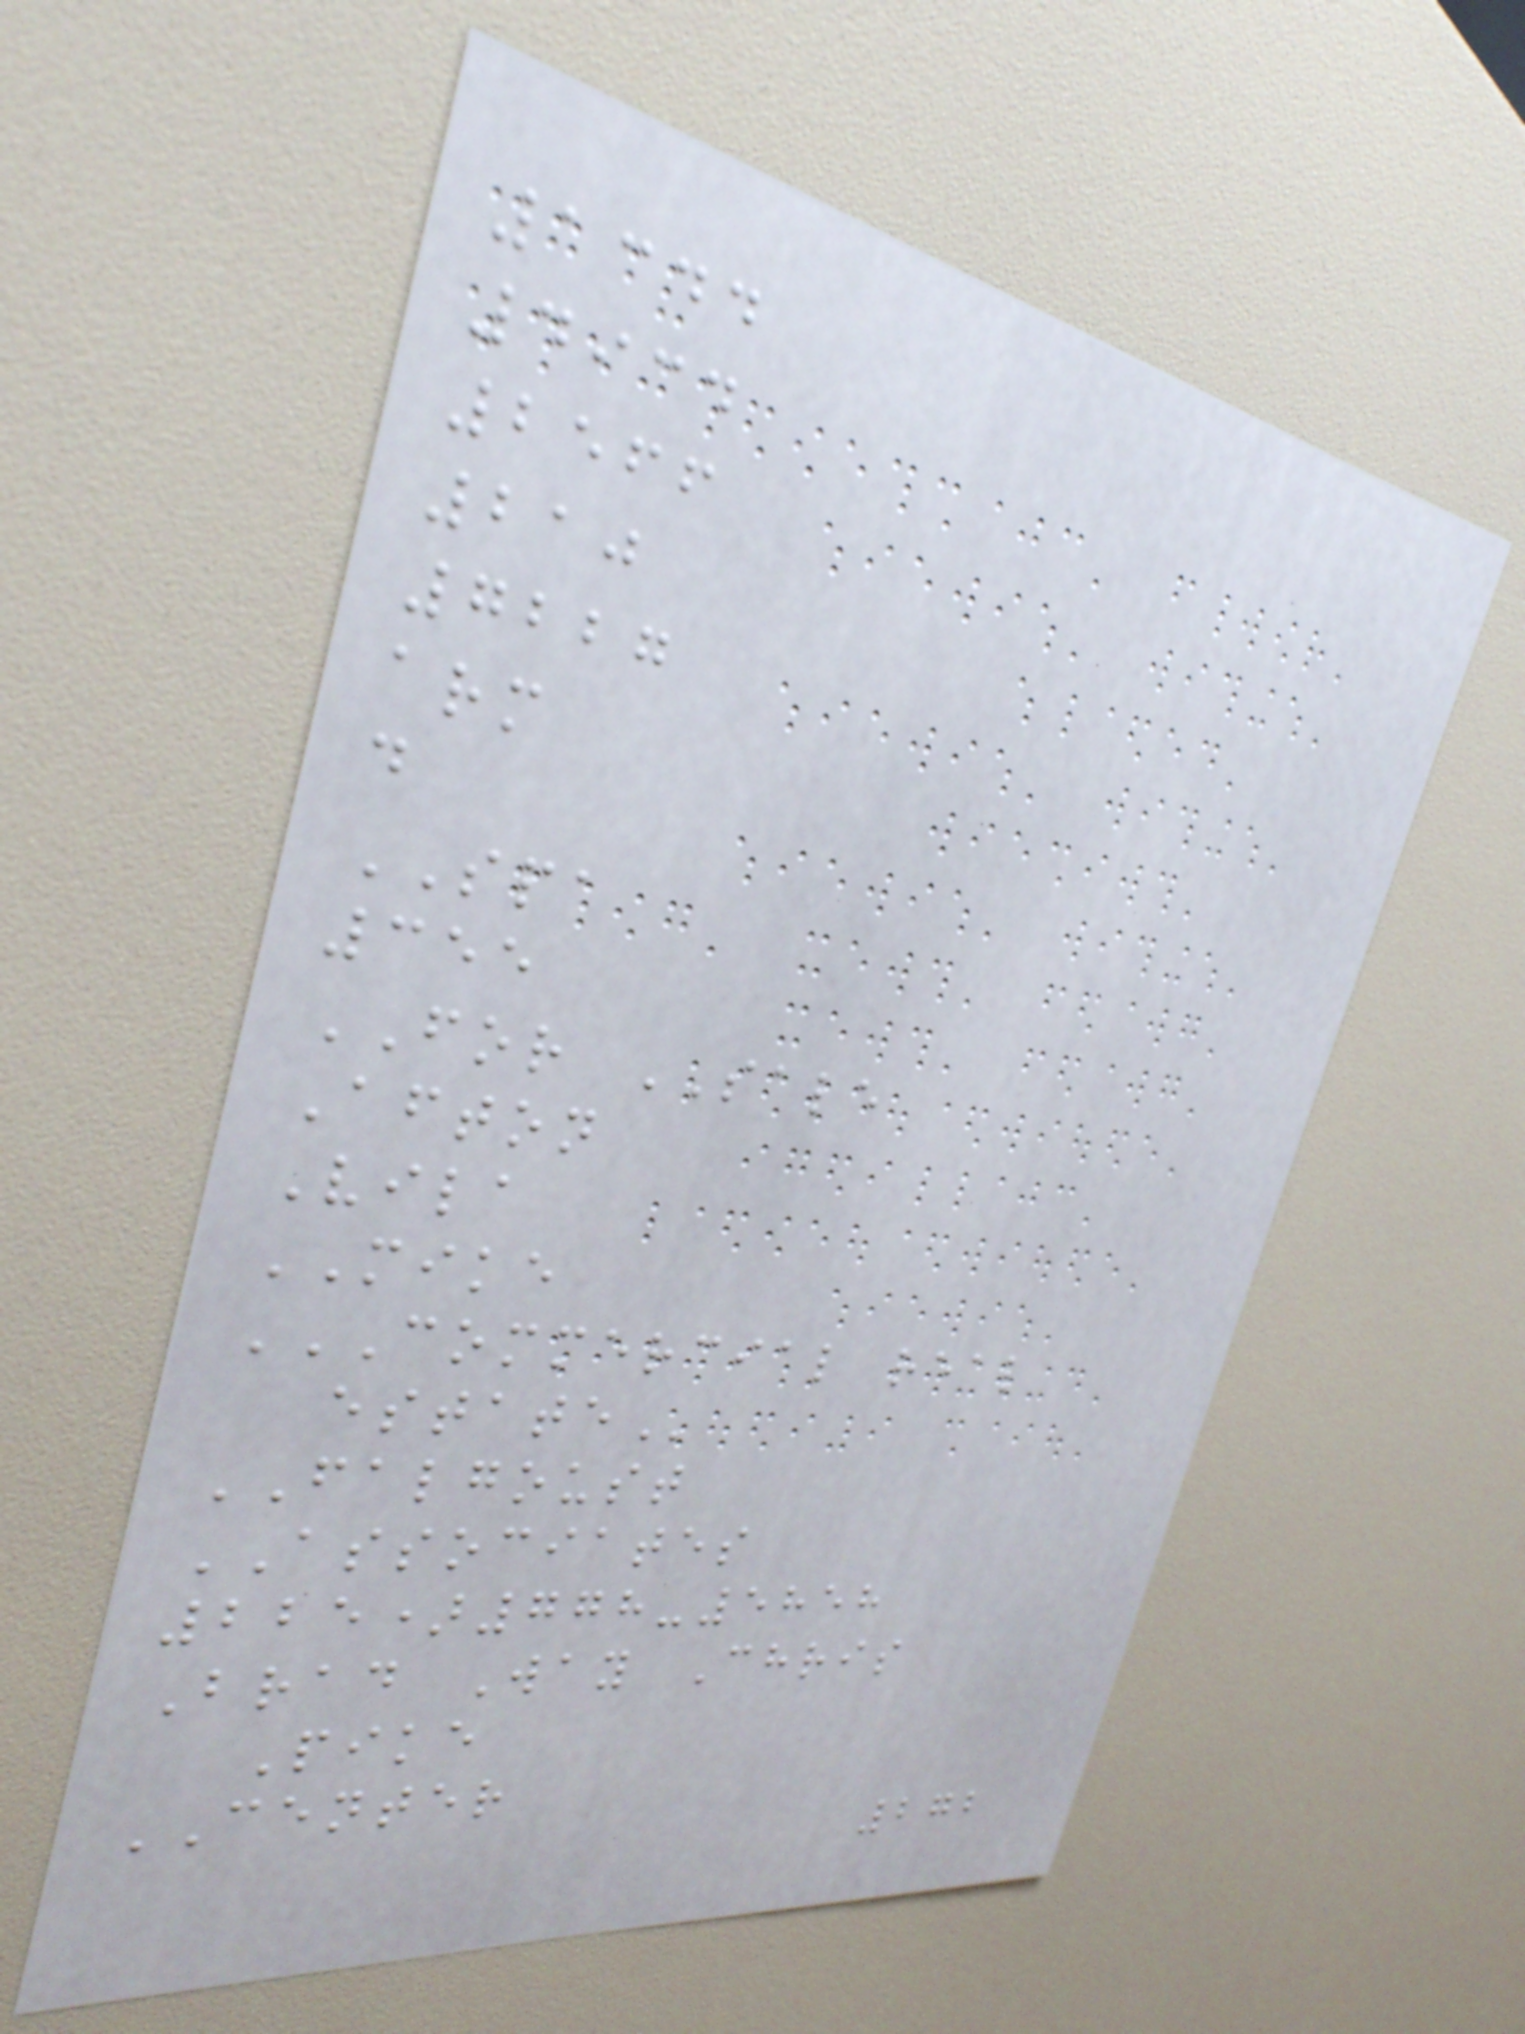1344
4934
2566
210
7227
arm
d
SPA
355
FOR SALE
Afton
Vila
MIKE
COMMERCIAL REAL
ESTATE
FALGOUST
ASSOCIATES
225)778-5858
Brad Way Chris
Pike
CENTER
272
